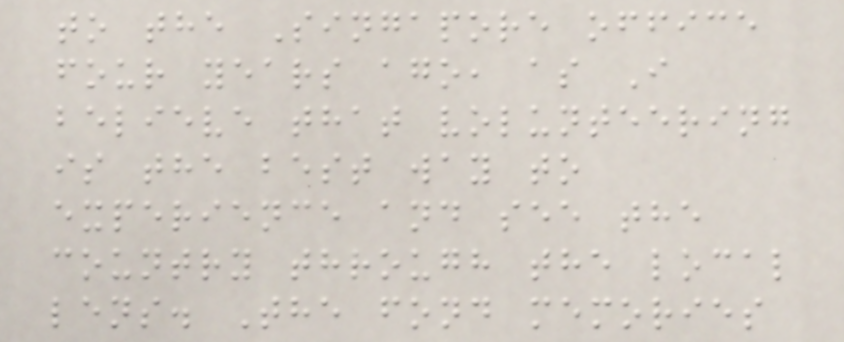to the Singapore office
four years ago, as I
believe that volunteering
is the best way to
experience and see the
country through the local
lens. The fond memories
